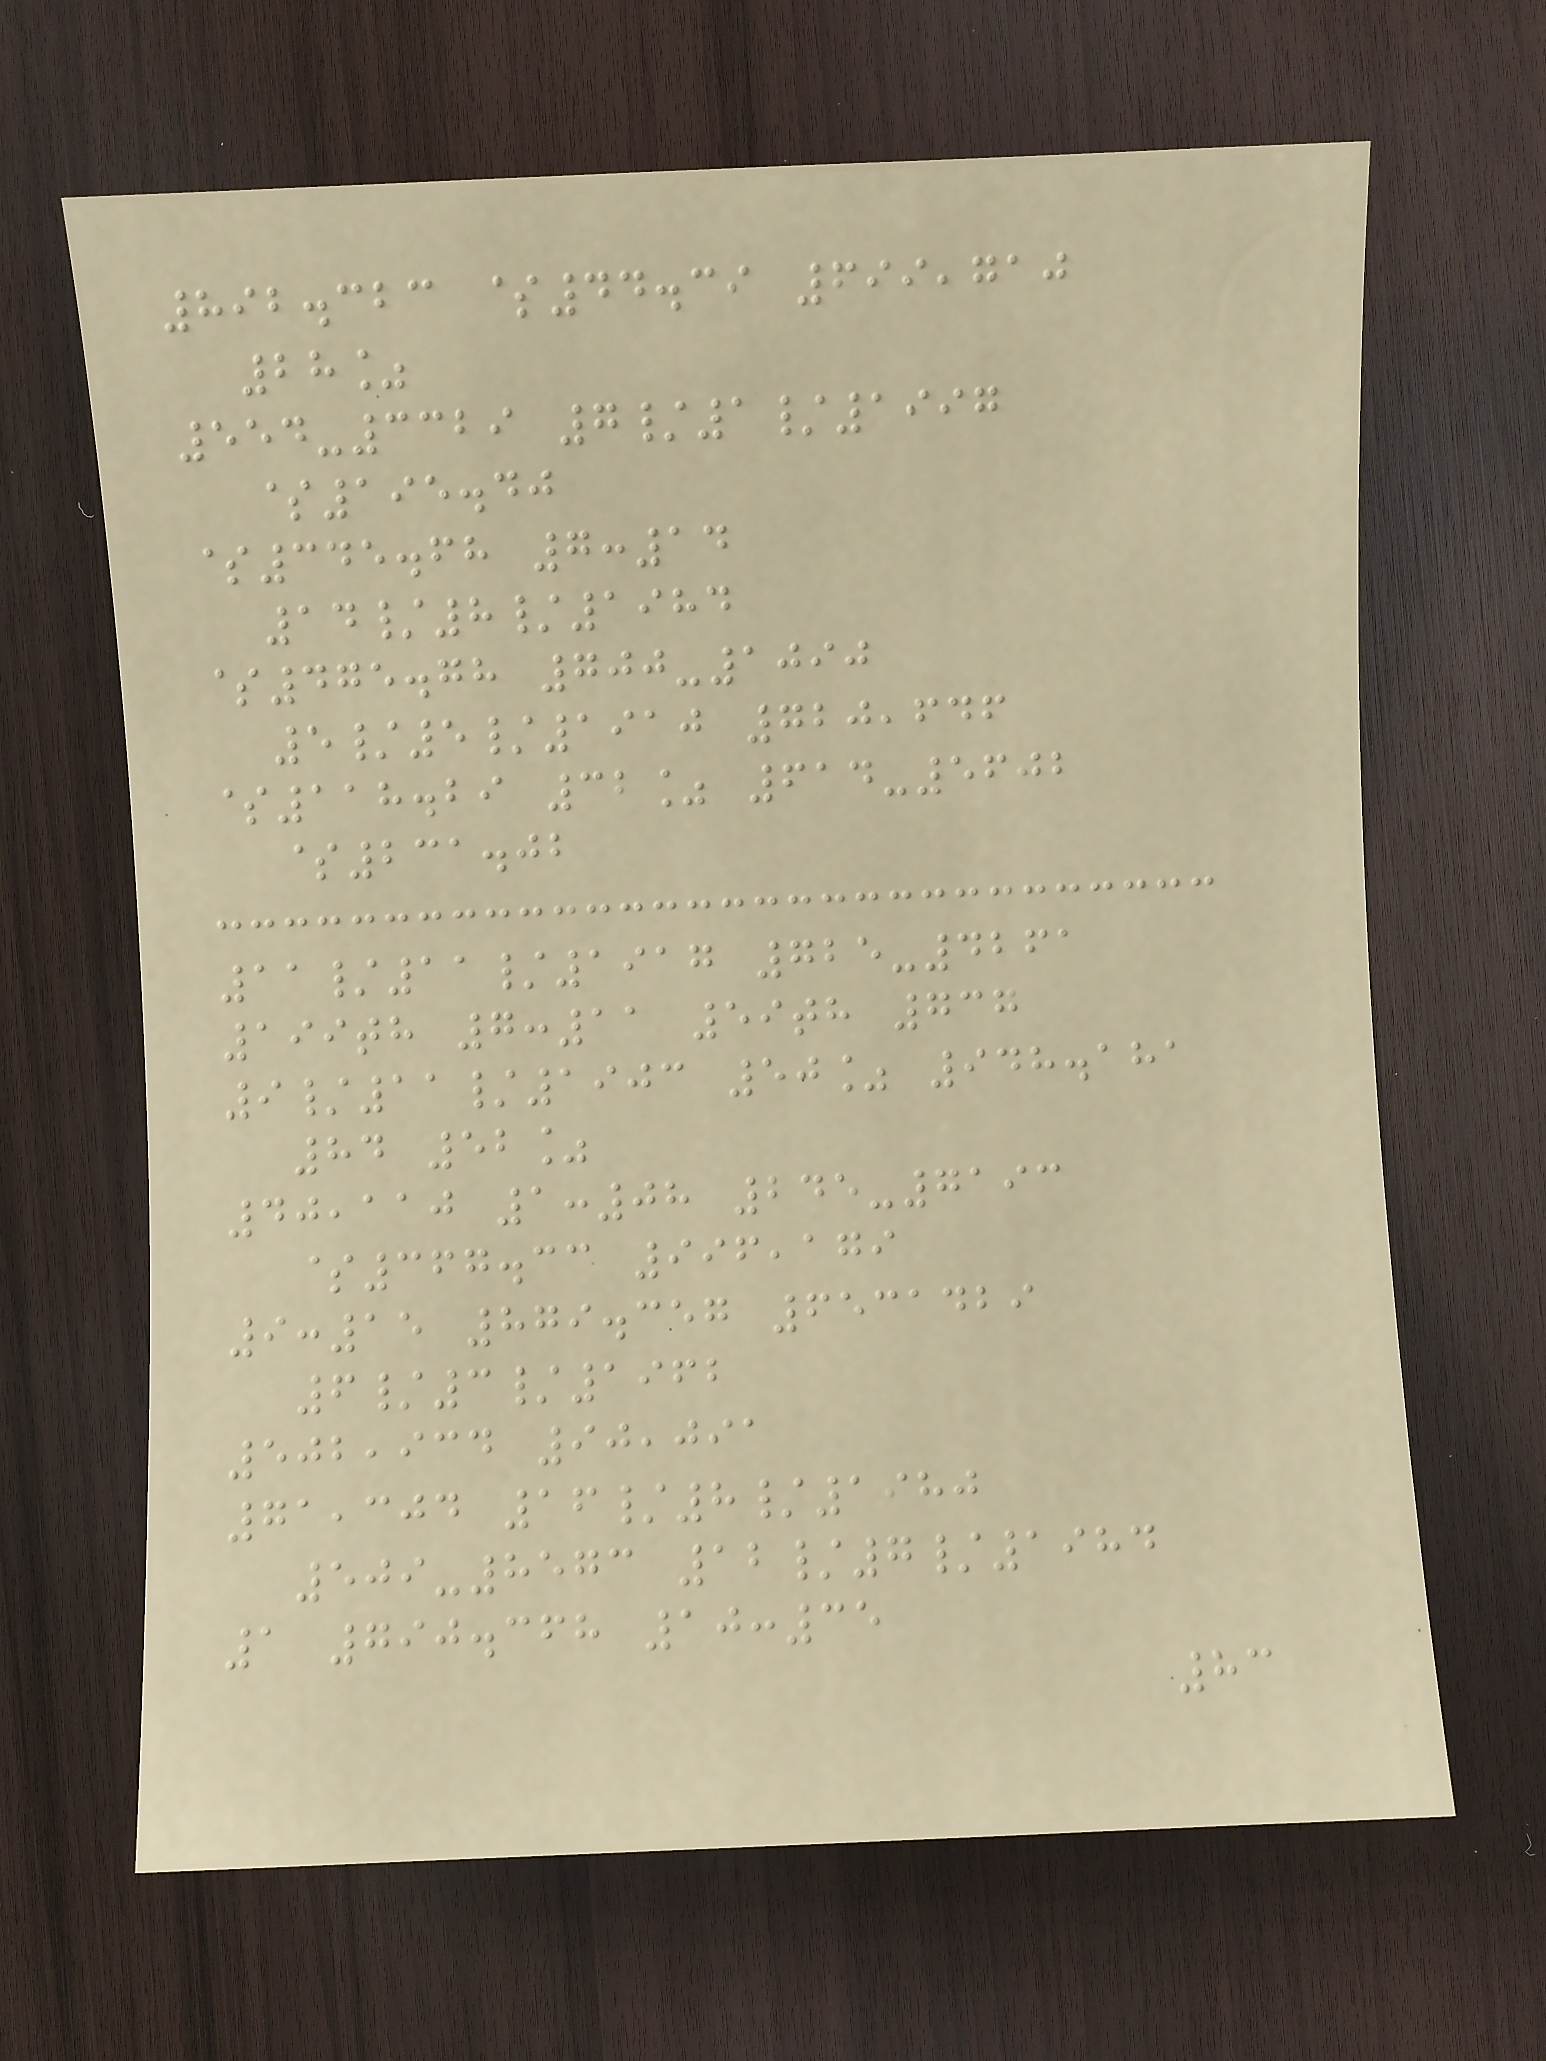892.323 $44.39 699,710
28%
554-3329 7/1/1997
$195.40
$345.68 7:14
14/8/1984
$475.78 700-1090
5/5/1910 720,646
$118.29 32% 614-5602
$231.02
11/11/1917 725-4261
199th 7:11 59th 737
9/11/1903 50% 948.181
84 52%
40,110 1:08 245-7193
$367.33 996,179
9:15 879.357 6531429
6/3/1962
502,934 90,091
71,304 16/8/1980
509-8573 12/7/1984
1 790.368 10:35
83
